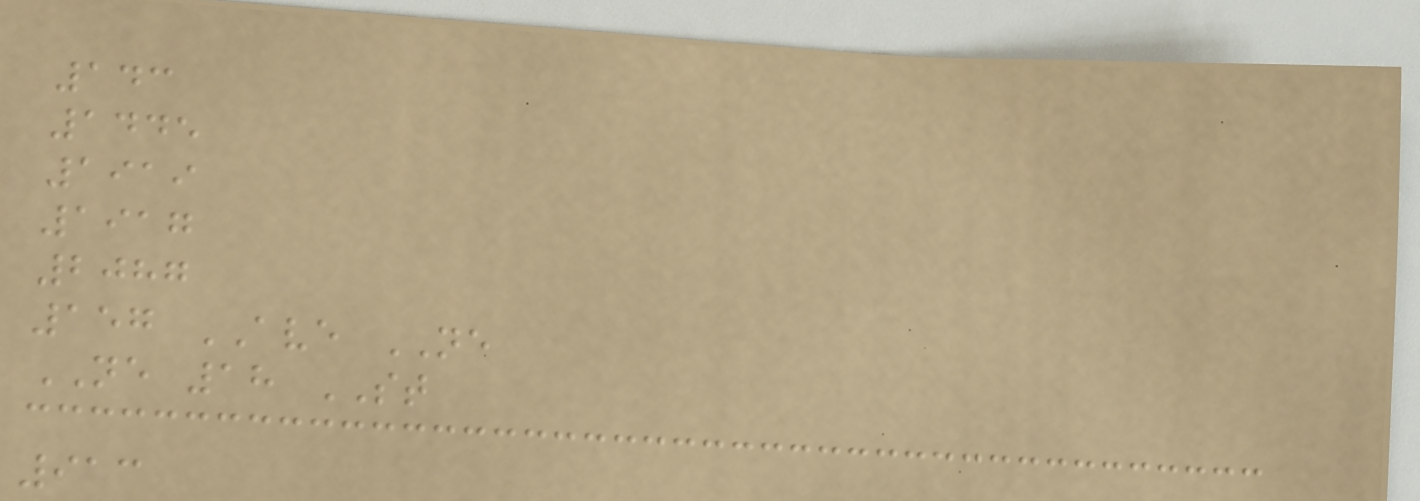143
1445
1919
1917
2087
157 AVE NE
NE 18 ST
913
